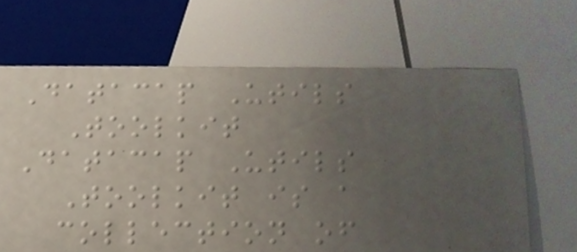Datacap Utils
Toolkit
Datacap Utils
Toolkit is a
collection of
